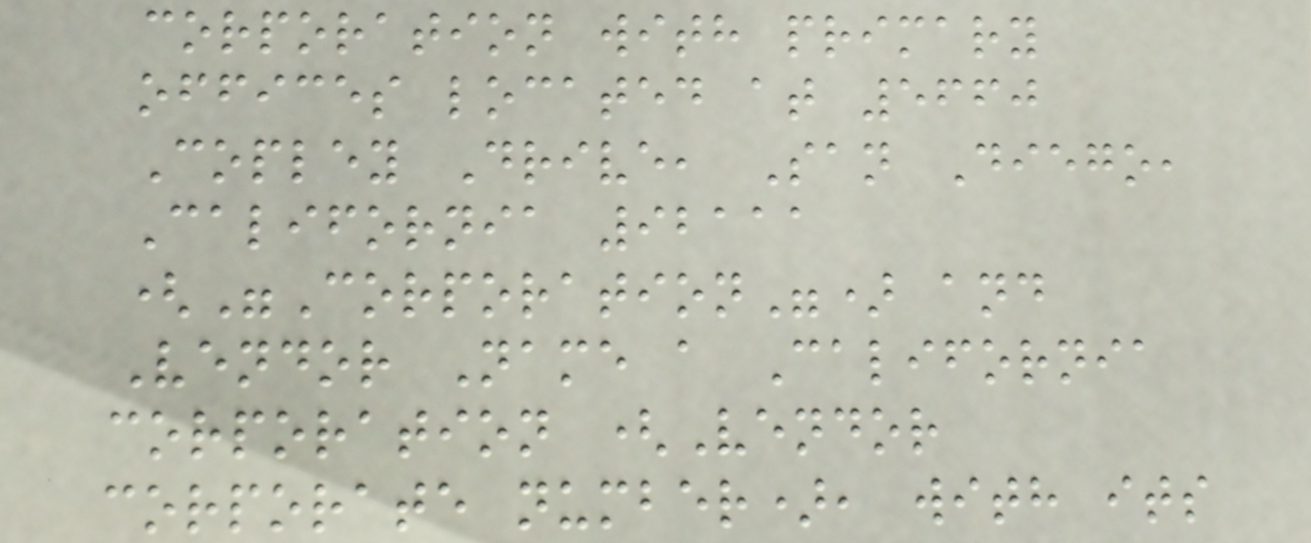corporation with primary
offices located at 5660
Copley Drive, San Diego,
California 92111
("Corporation") and
Vendor Name a California
corporation (Vendor
corporate number), with its
